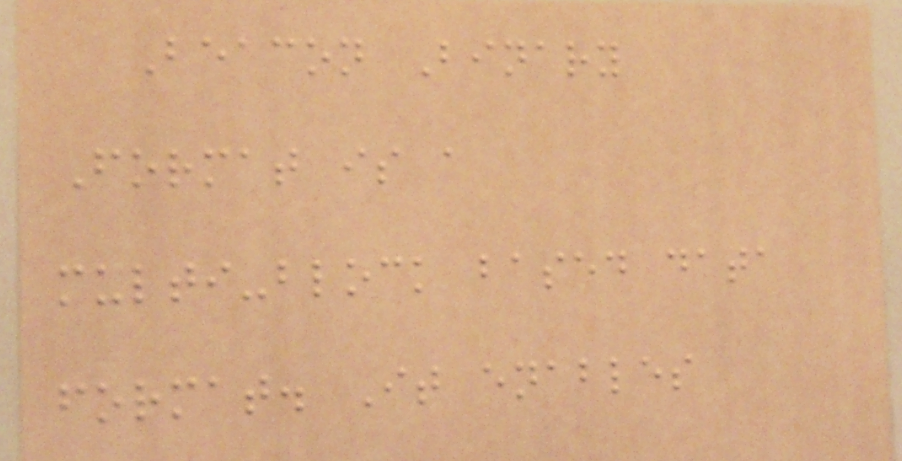Beacon Binary
Format is a
multi-block based data
format. It enables
